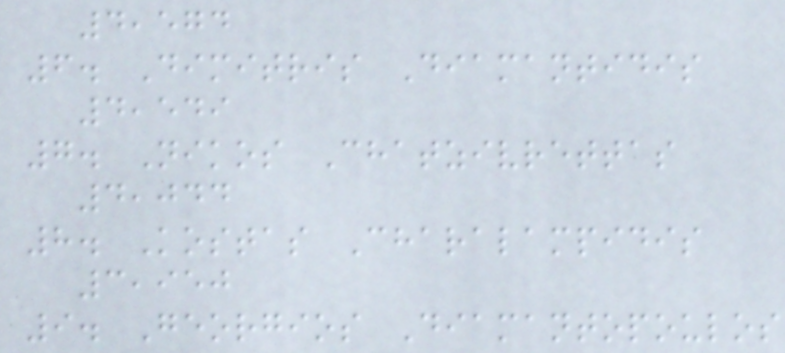4,574
6. Dimitris Diamantidis
4,549
7. Nikos Chatzivrettas
4,044
8. Kostas Charalampidis
3,950
9. Georgios Diamantopoulos
